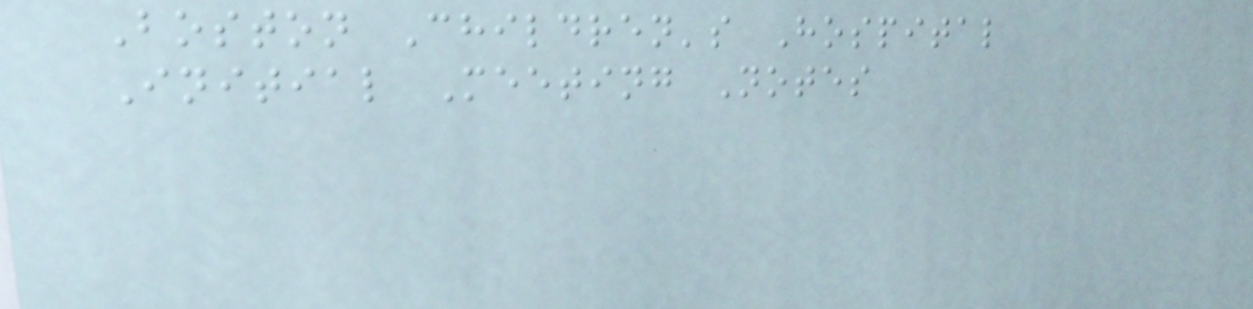Boston Children's Hospital
Initial Meeting Notes
